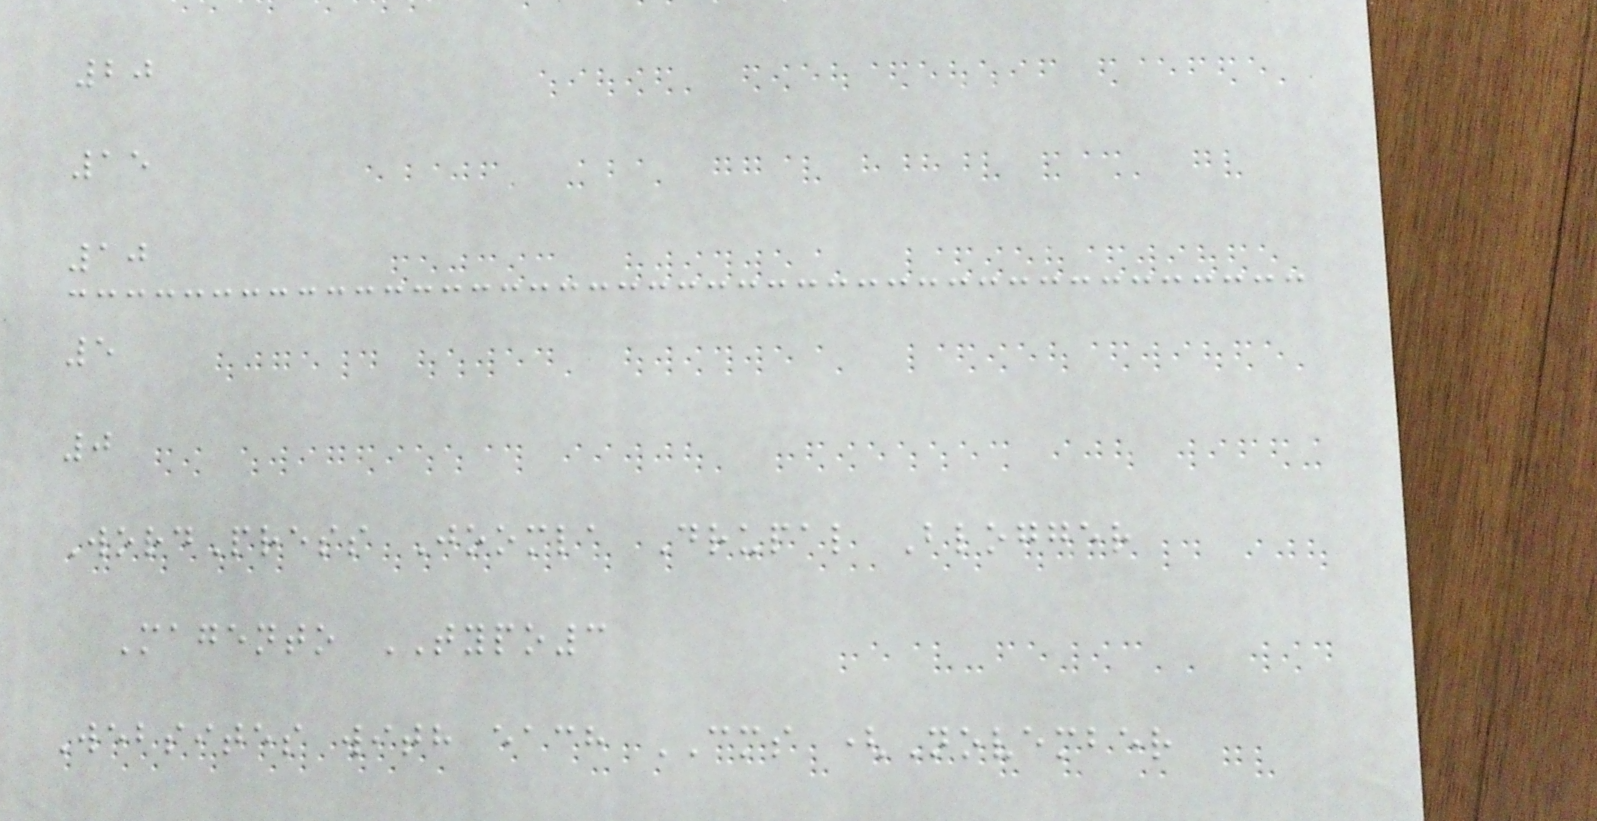20
15
10
5
0
WordPress Joomla Drupal Blogger
Magento TYPO3
Websites with each CMS (November
